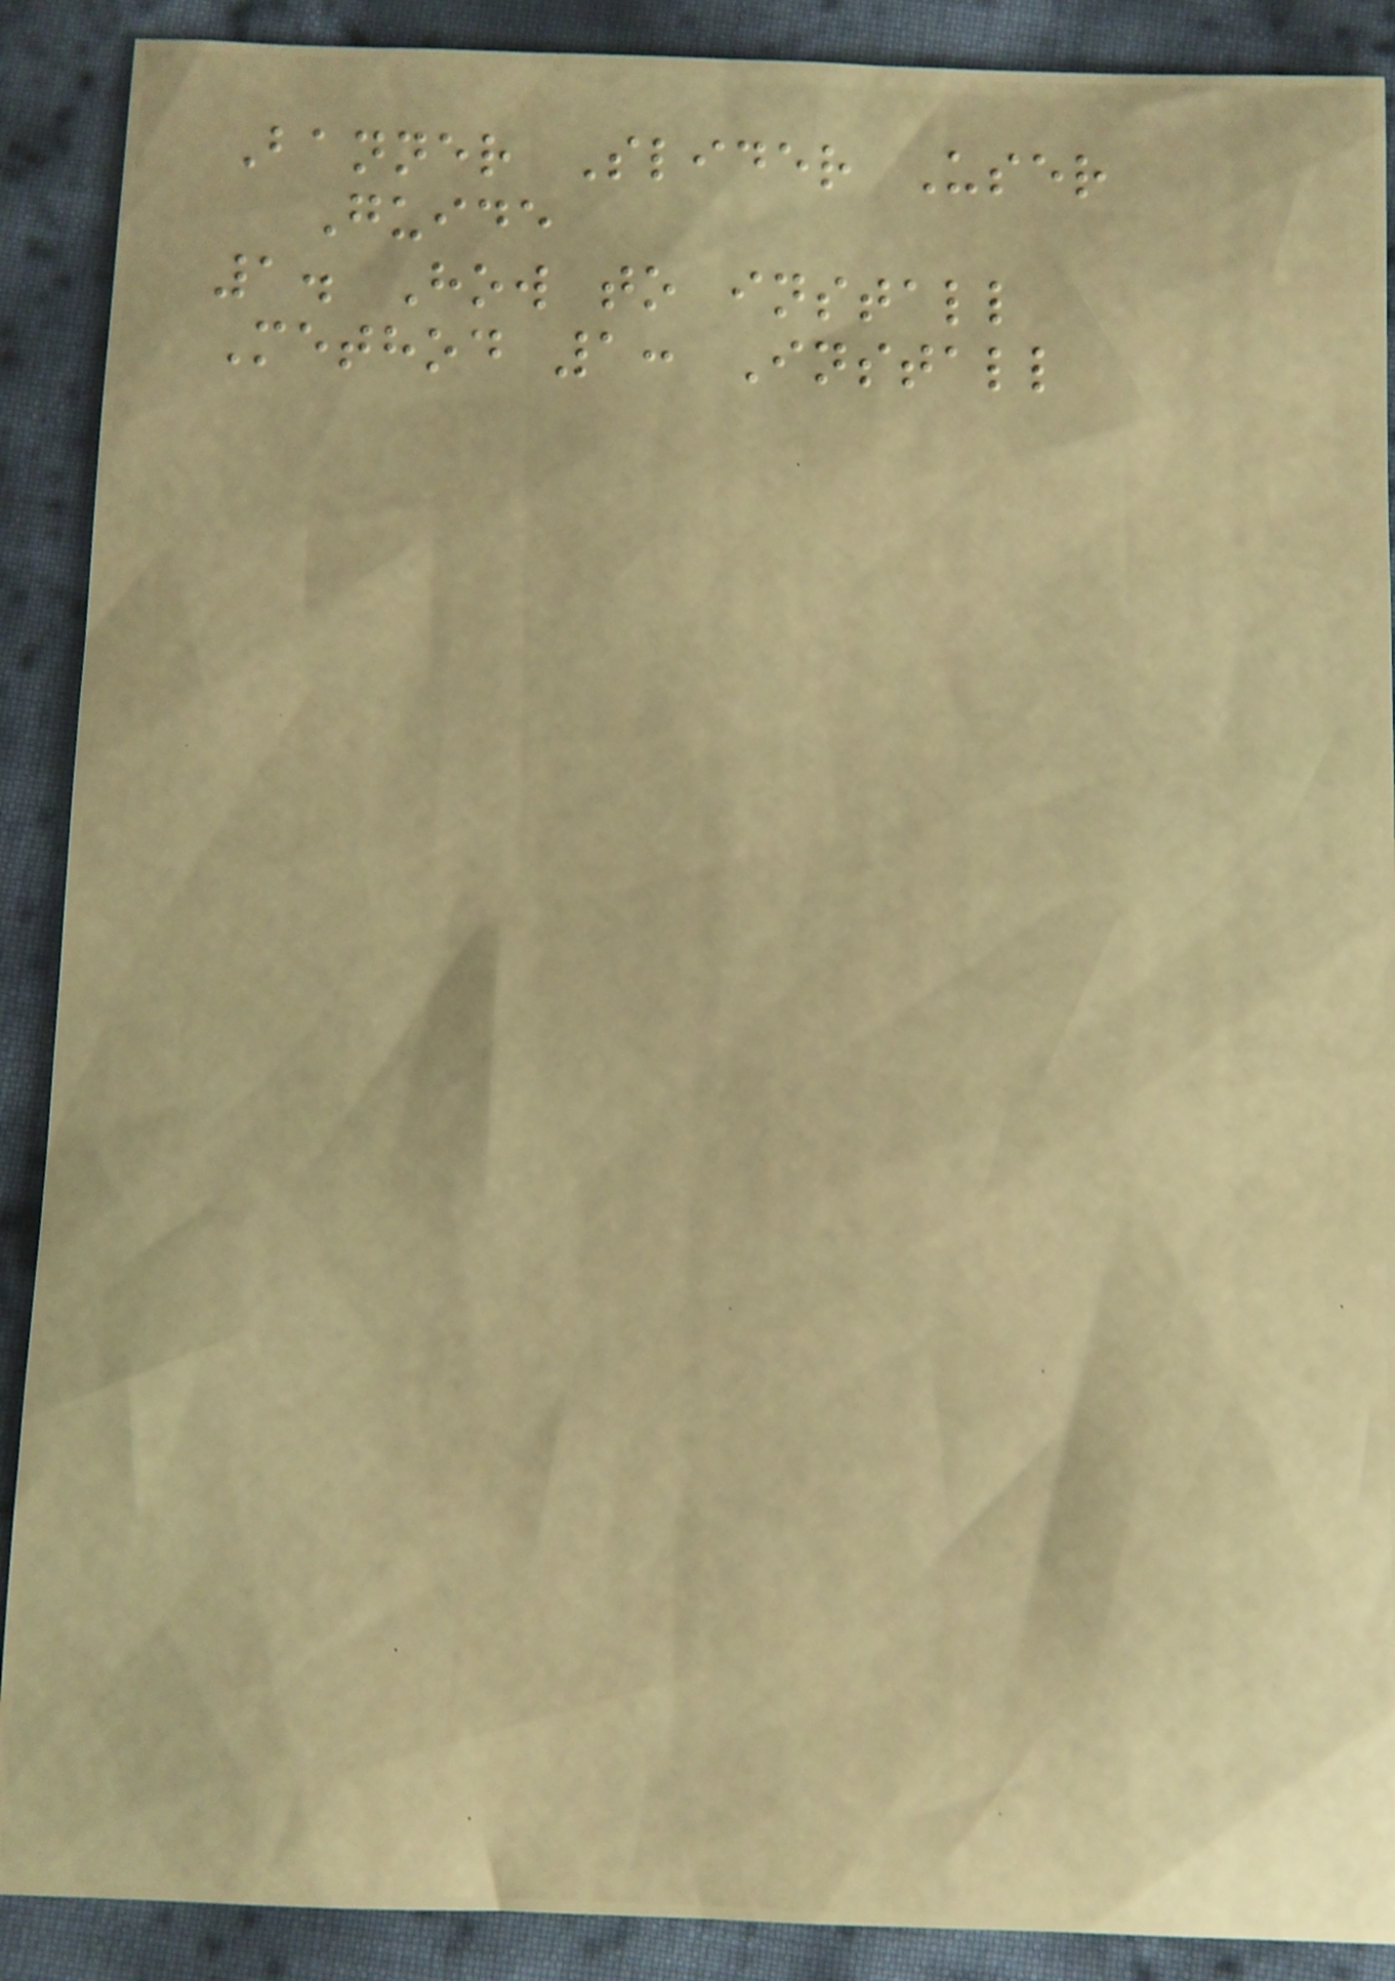Banner Slider User
Guide
1. How to install
Method 1: Install
